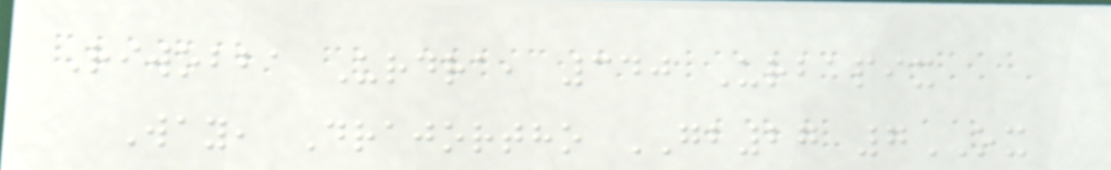Riwobba Urdra, 340 Urbapix
Way, Drajortho GB27 7OX
